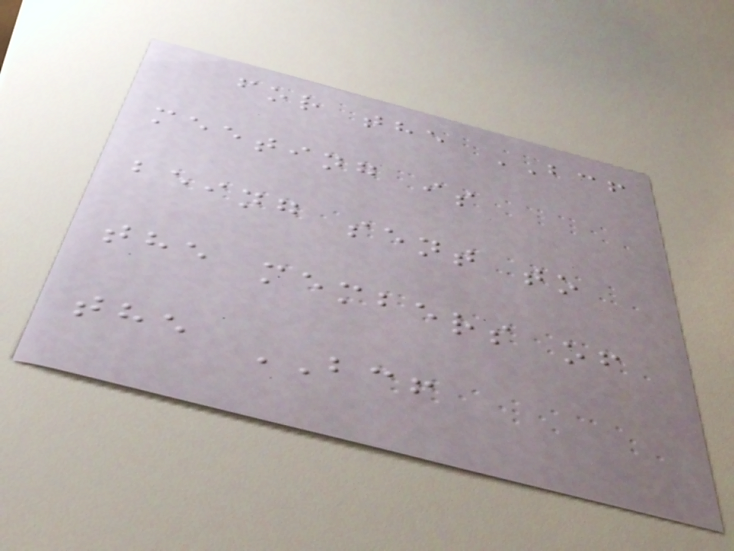for the BCF
meeting is
being sent to
the members of
the BCF
